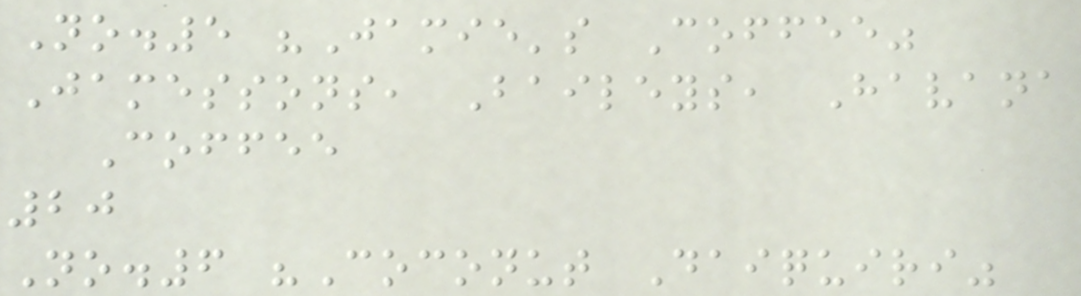No.5 "Jamie's Coffee"
Jamessons, Baileys, Havana
Coffee
20
No.6 "Coconut Daiquiri"
